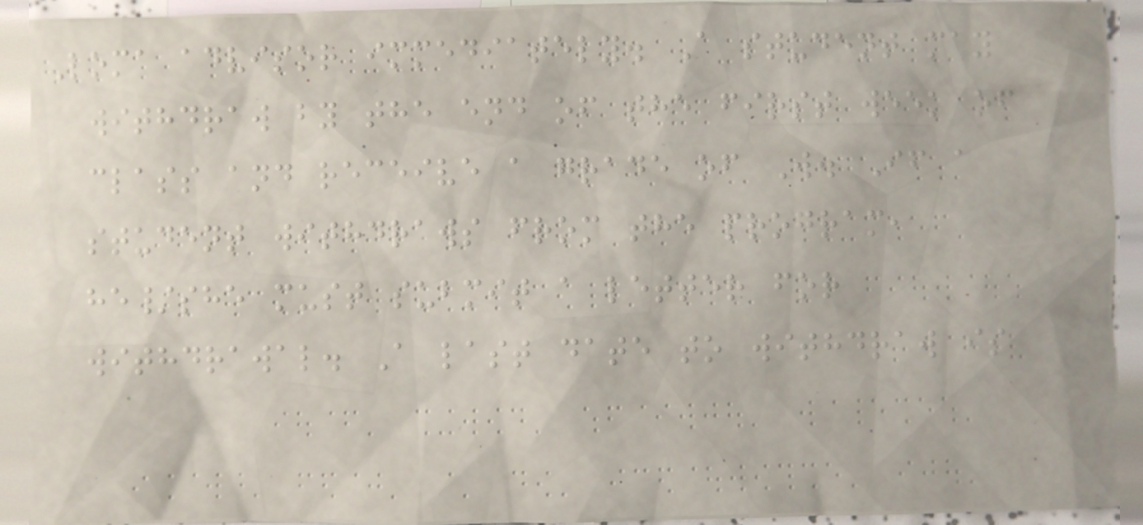Loma advisor immediately. A student may
withdraw by the end of the first week of
class and receive a grade of W. If a
student withdraws from the program,
he/she must submit a letter for
withdrawal. A last date to withdraw is
